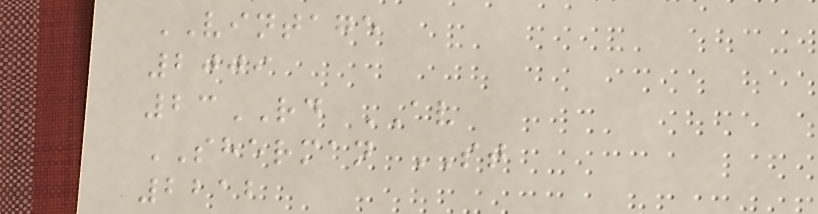VINTAGE
2009
23RD AV
SHERMAN ST
2212
